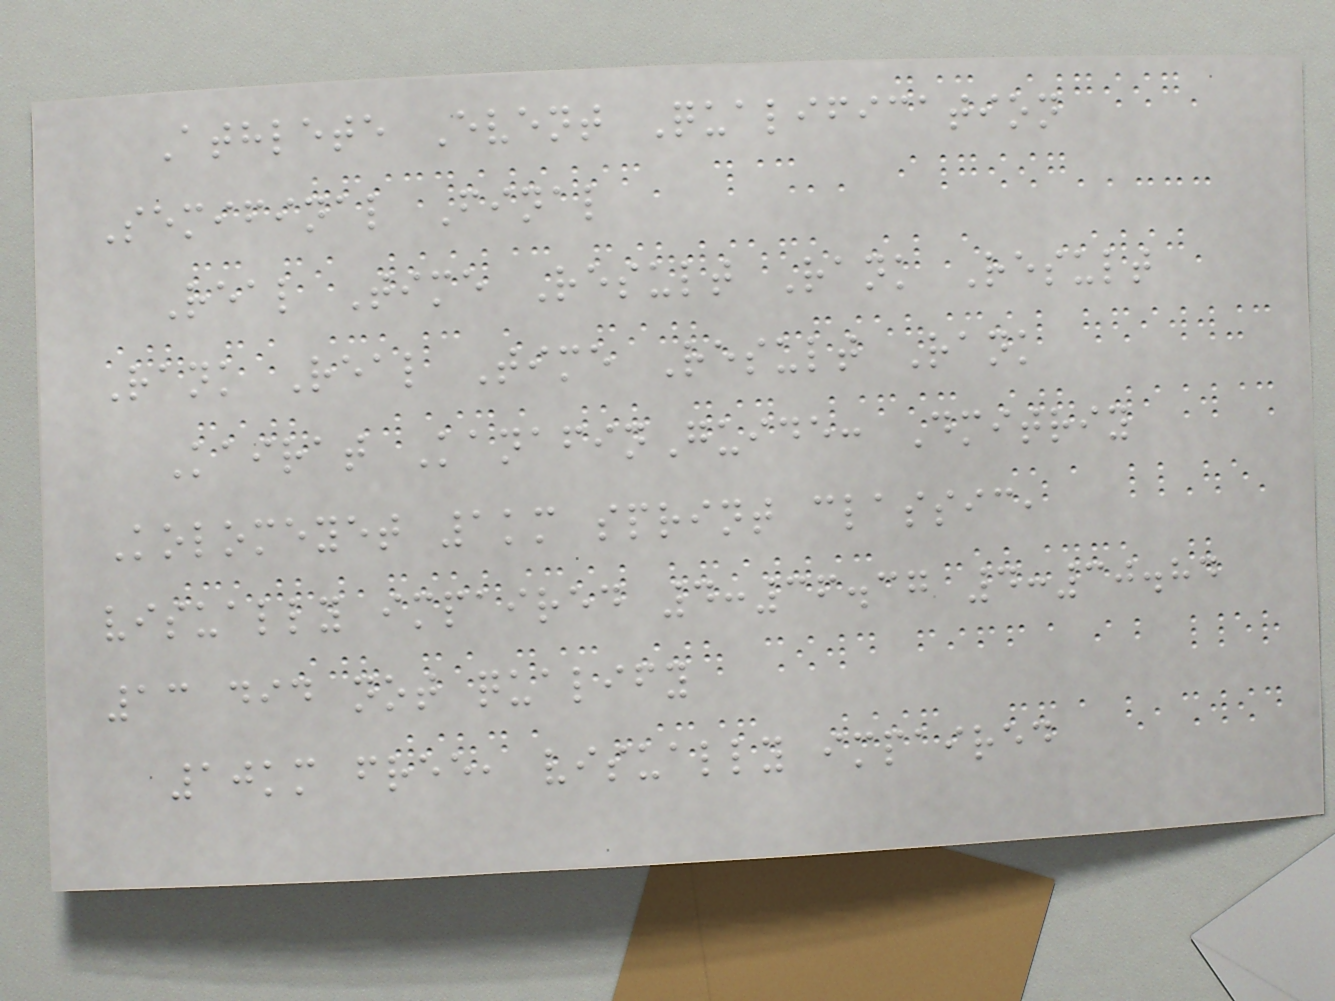Athlete Event Qualification
Semifinal Final
Real Time Result Rank Result
Rank Real Time Result Rank
Kairat KanafinGuide: Dmitriy
Kolomeyet 1km sprint classic,
visually impaired 4:36.37 4:30.84
13 did not qualify
10km free, visually impaired
